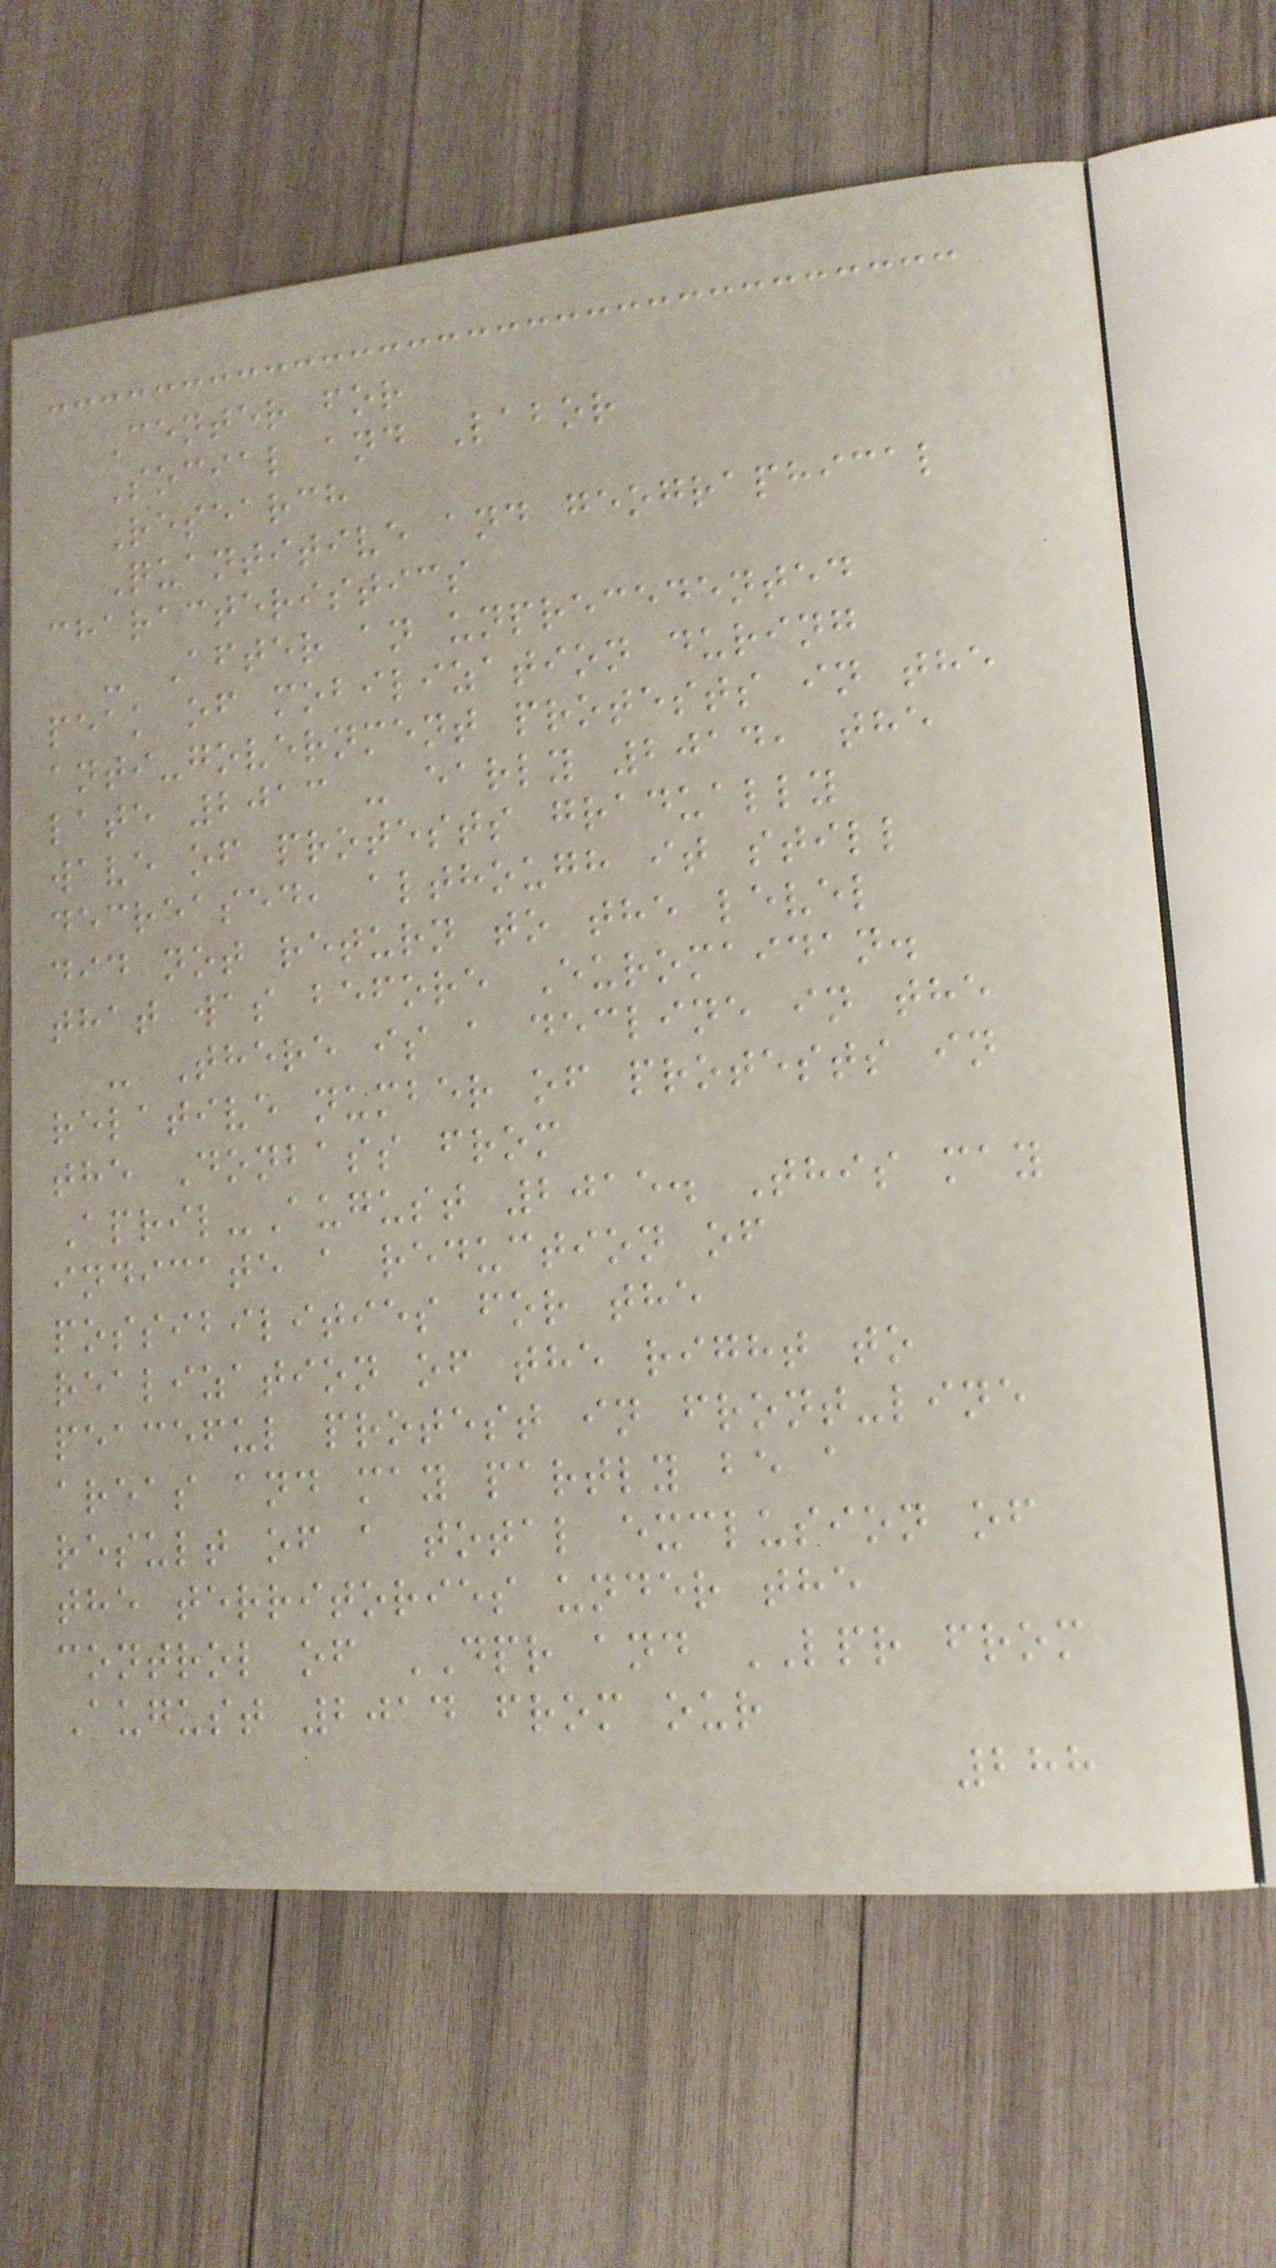Center for
Social and Labor
Research
Quantitive and geographical
characteristics
- After an unprecedented
peak of mobilization during
anti-government protests in the
late 2013 - early 2014, the
wave of protests gradually
decreased, although it still
did not return to the level
that was before Euromaidan.
- There is a decline in the
relative number of protests in
the Donbass from
April-August 2015. This may
indicate a reduction of
possibilities for the
realization of the right to
peaceful protest in front-line
areas and may partly be a
result of a total exclusion of
the territories under the
control of DPR and LPR from
August 2014 from our
288
